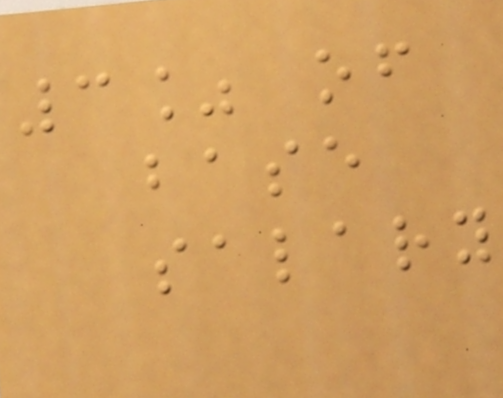3% of
base
salary
